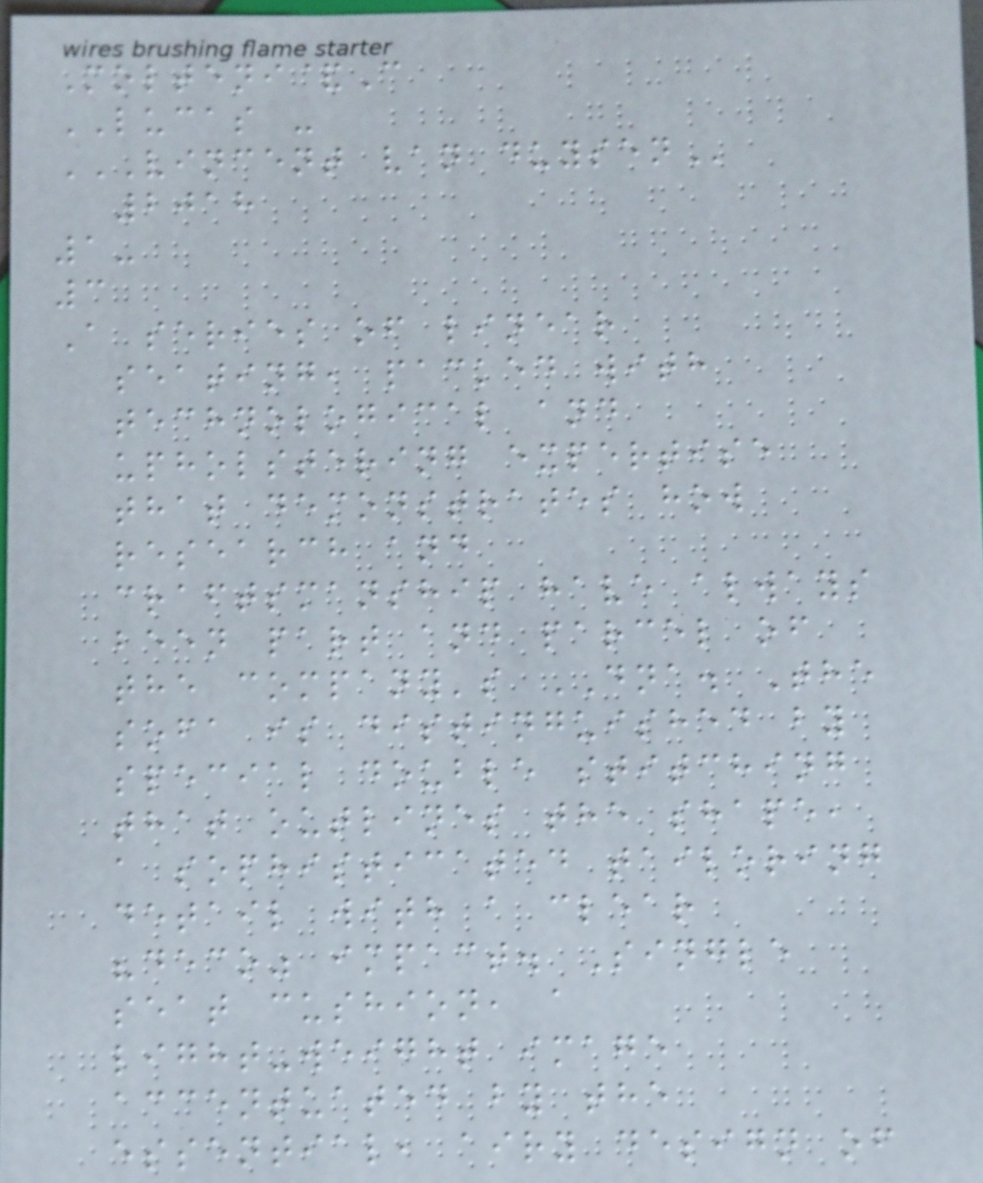Molteni&C
LUCAS -
VINCENT VAN DUYSEN
2018
1-
3
A series of linear
seating, packed with
technological and
upholstering expertise
that demonstrates how
research and
craftsmanship have always
been part and parcel of
the company's DNA. The
sofa is distinguished by
special double stitching
that outlines the shape,
a sophisticated tailoring
detail with a clear
"deco" impact. Single
seat cushion, a
light-weight image
accentuated by the
essential, airy design of
